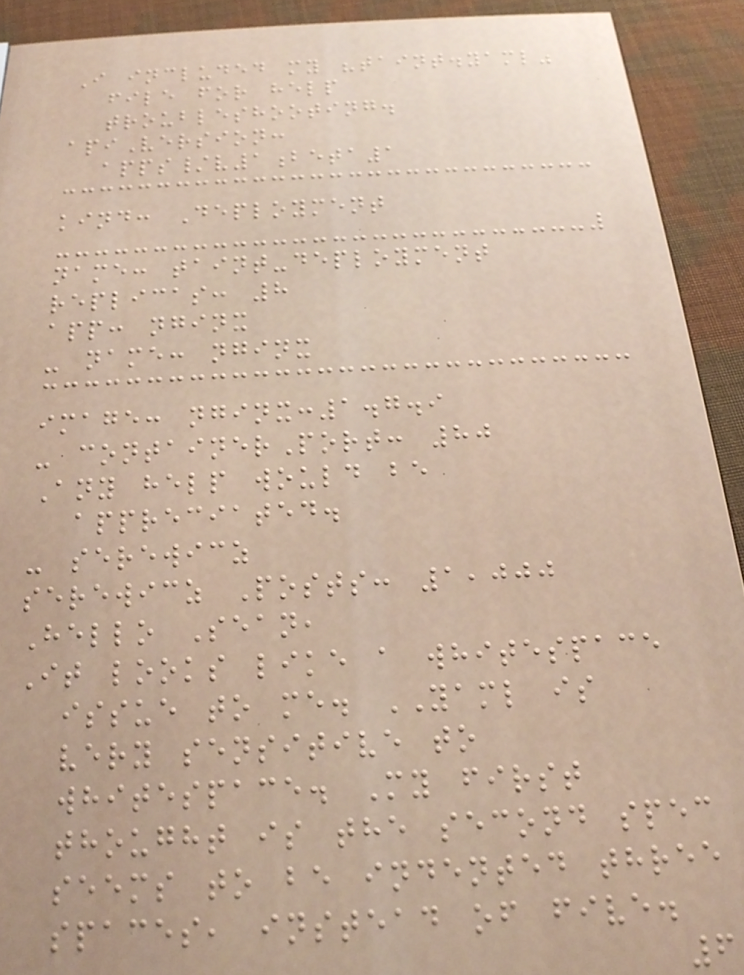I included my "taint.yaml"
file for help
troubleshooting.
apiVersion:
apps/v1beta1
kind: Deployment
name: taint-deployment
replicas: 8
app: nginx
- name: nginx
image: nginx:1.7.9
- containerPort: 80
Any help would be
appreciated.
- serewicz
serewicz Posts: 1,000
Hello Sean,
It looks like a whitespace
issue to me. YAML is
very sensitive to
whitespace. My first
thought is the second spec
seems to be indented three
spaces, instead of five.
6
